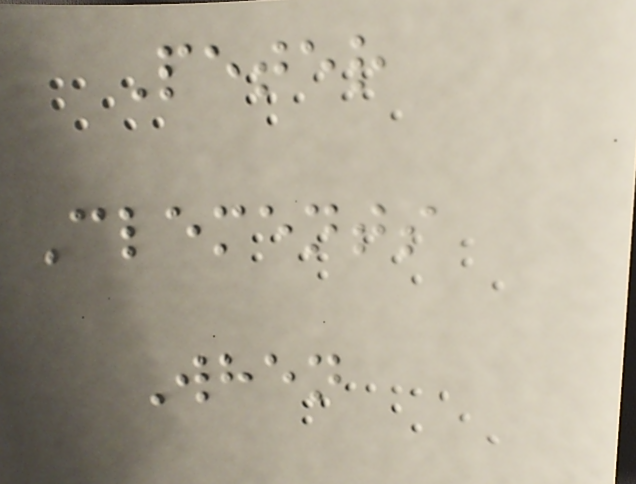Peter
Clements
When
